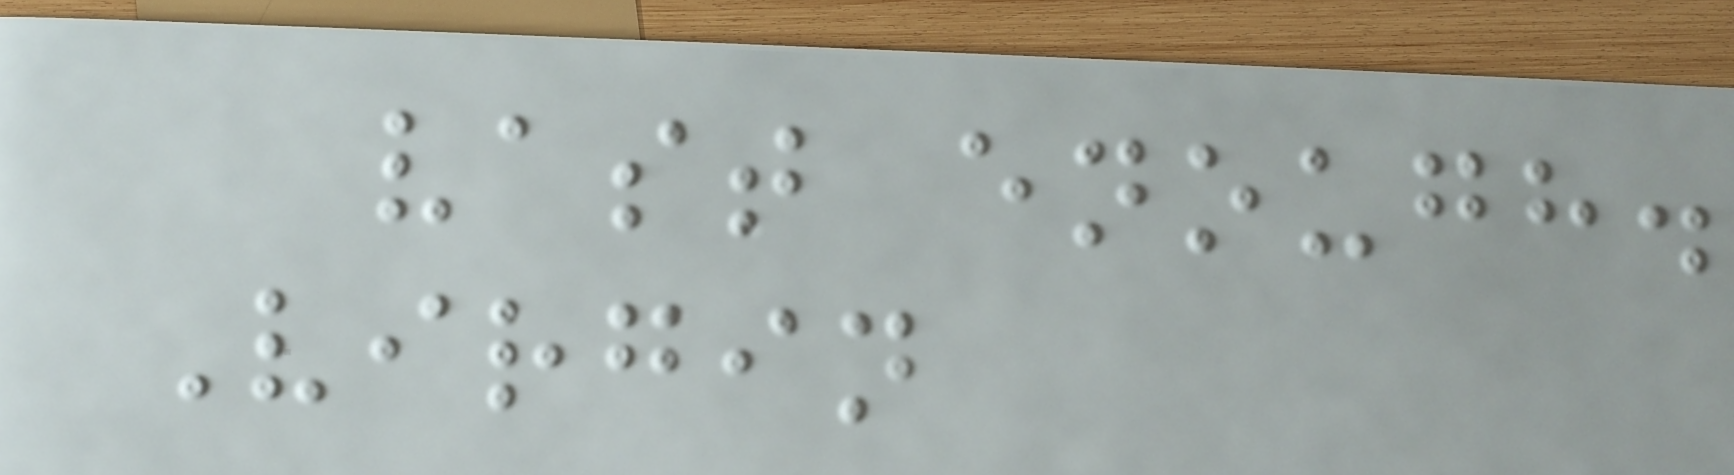vast enough.
Virgin
